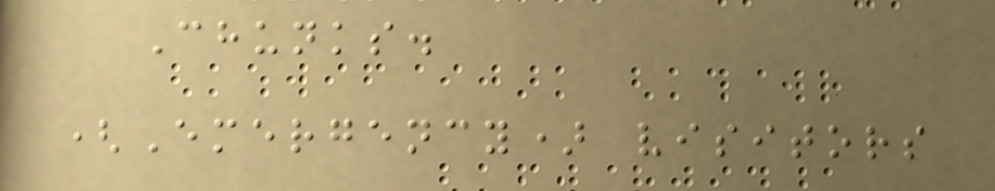Chunks.
(Emergency) visitors
